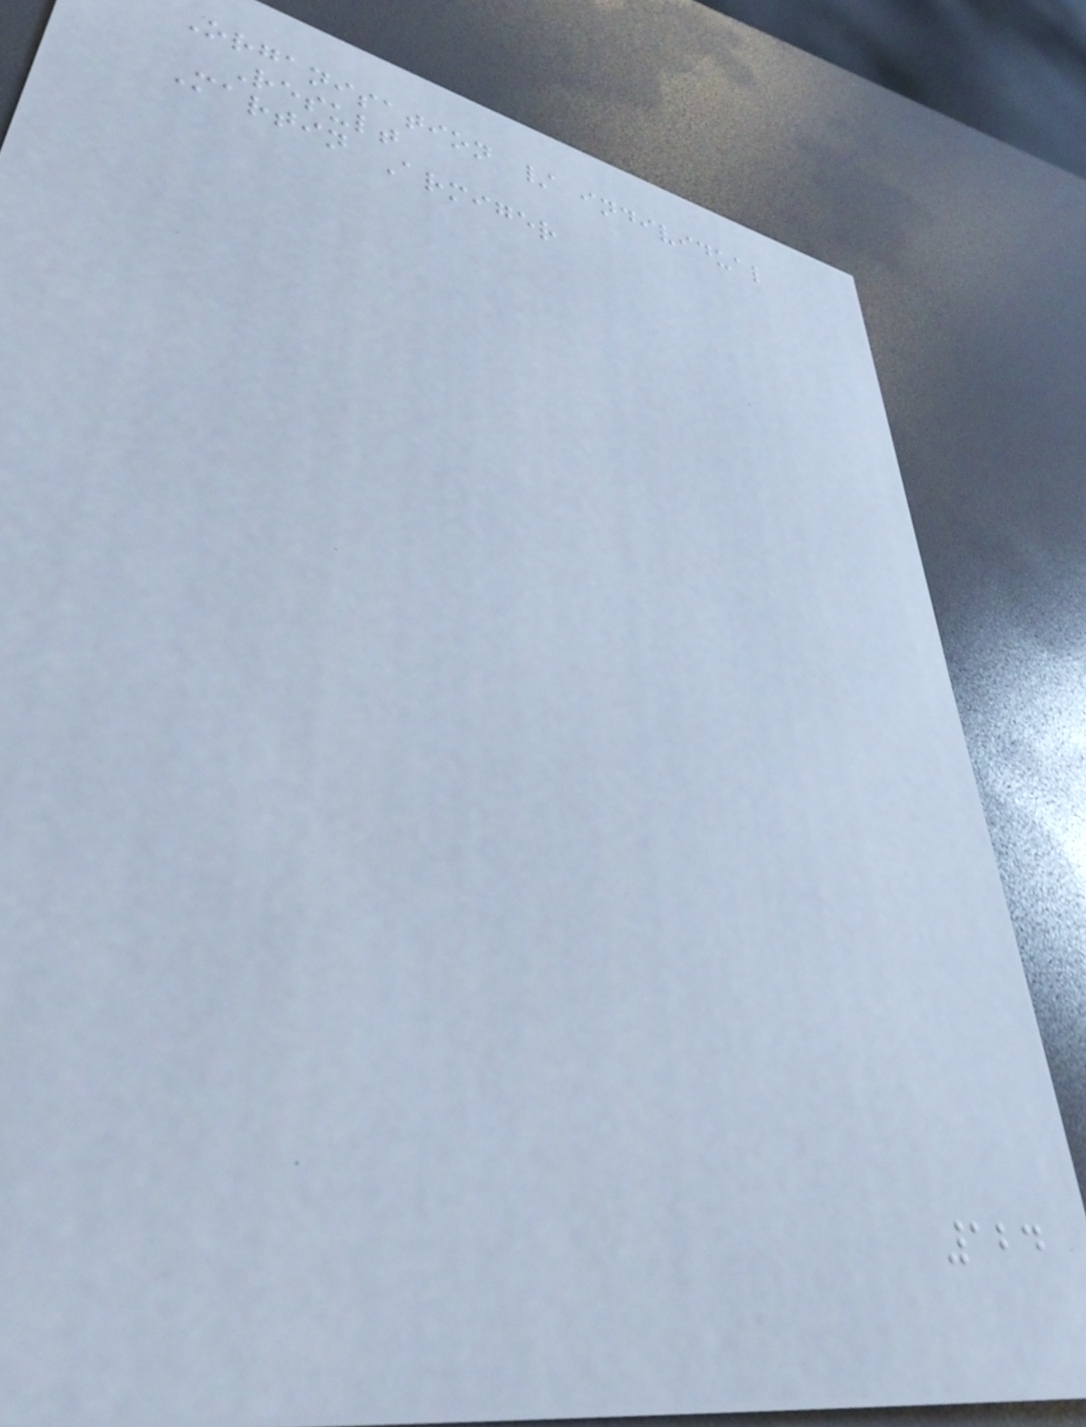Organisation / individual
Result
Martin Armiger
124
